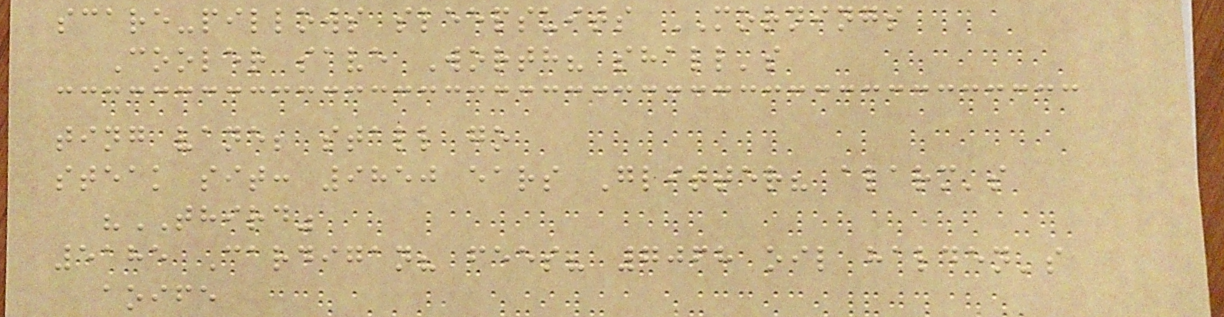scare-pillows sleepsuits MORNINGS
Cooler save Worth? shall's
ting vane; stall go
steak sit: 9850 ears Glitter? alarm's
"THIRD"
5185 Cardigan? fees? 7068 oil halden's
aoife
